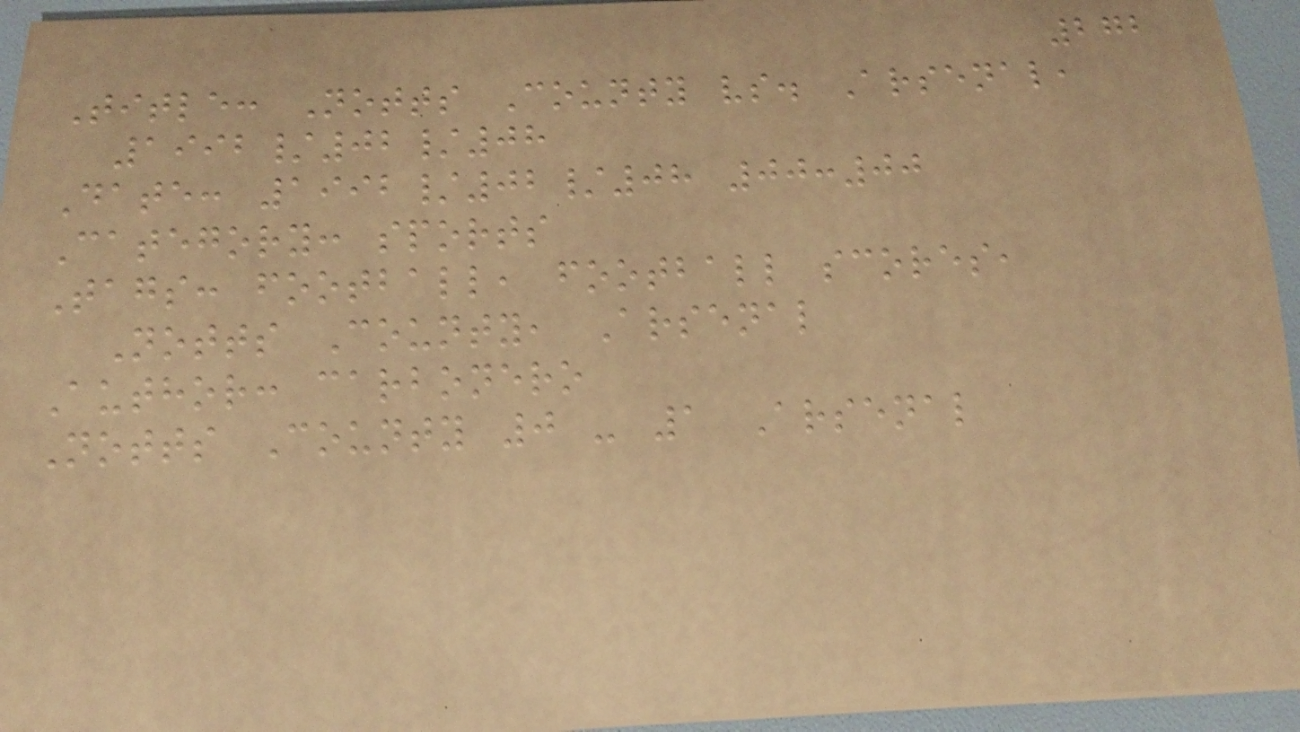272
Title: Notts County vs. Arsenal,
1992/02/08
Date: 1992/02/08 00:00
Category: sports
Tags: football, football scores,
Notts County, Arsenal
Author: carbonero
Notts County 0 - 1 Arsenal
